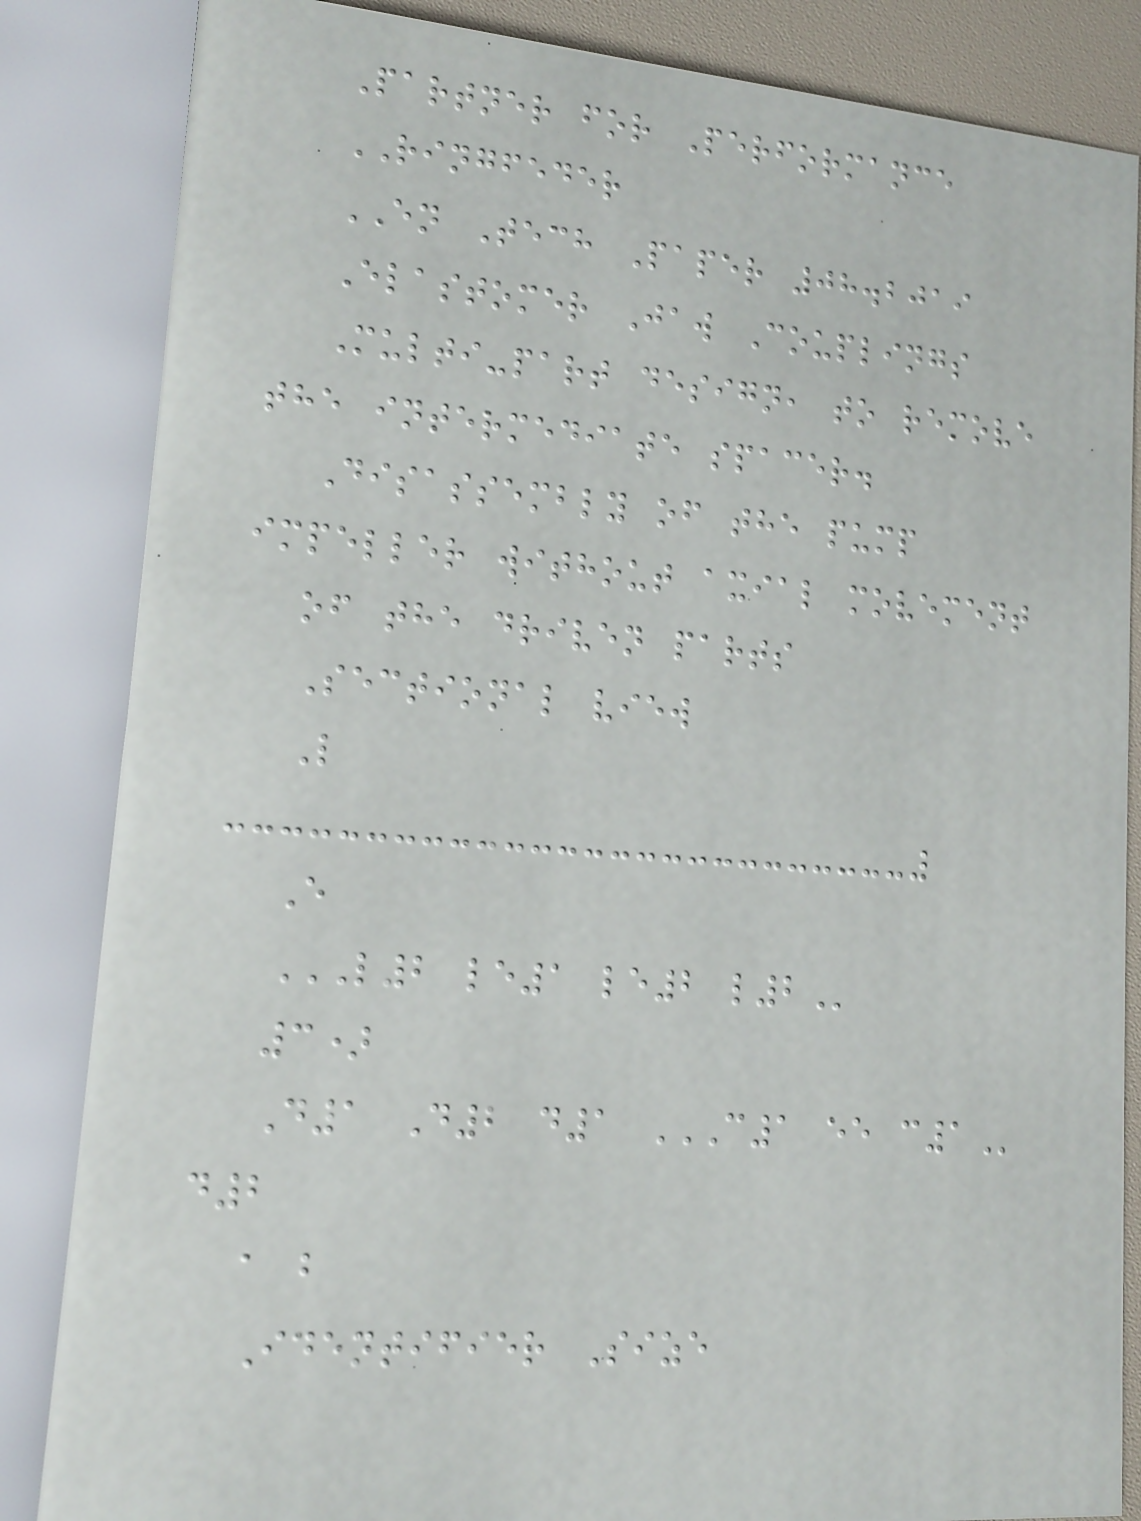Partner for Performance
RINGFEDER
EN Tech Paper 08.2019
Elastomer Jaw Couplings
Multi-part design, to remove
the intermediate spacer.
Disassembly of the pump
impeller without axial movement
of the driven parts
Sectional view
L
E
L2 LE1 LE2 L2
3)
D1 D2 d1 C1 EE C1
d2
a b
Identifier Size
